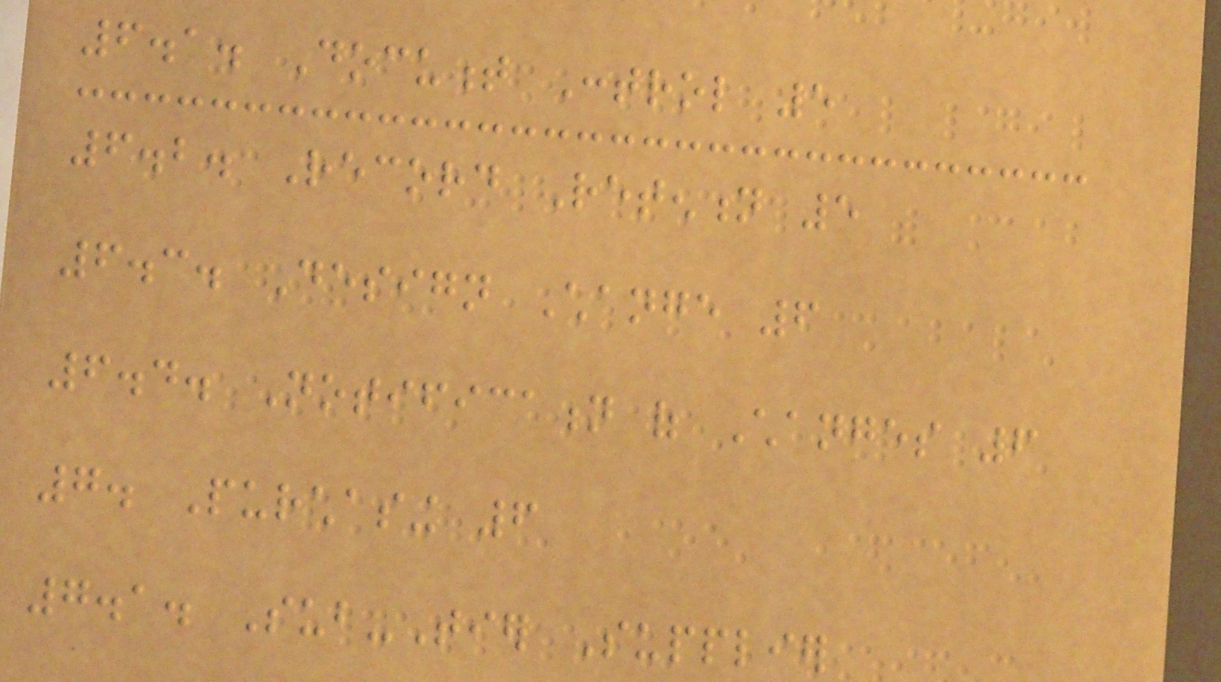6.1. Document Control 5
6.2. Record Retention 5
6.3. Design Change 6
6.4. Notification of Changes 6
7. Purchasing 6
7.1. Sub-Tier Supplier
